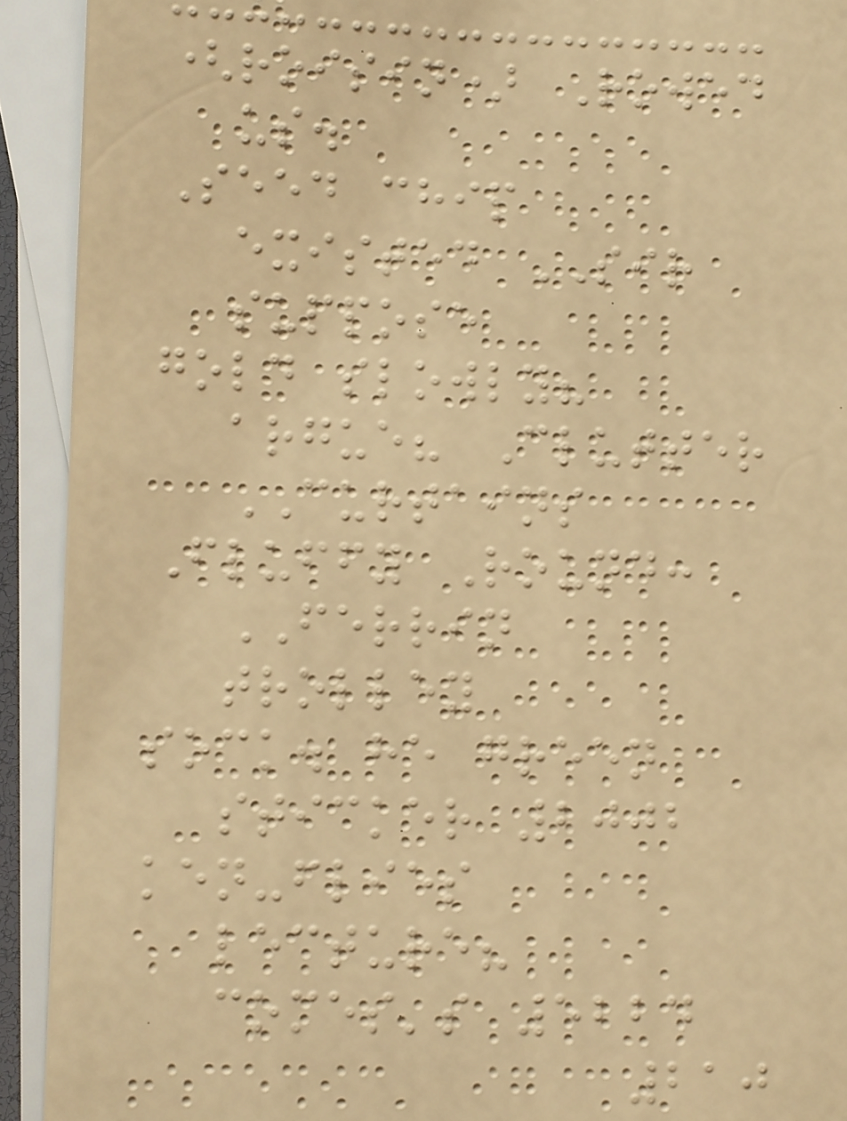(roisin) Rowed
us.
Seed chip
existed SIR
suppose
gold slowly?
argue? Clutter
CURTAINS
Fluffy Round:
FERRIN
trolley
sock. he green
sticker 2002
ken-flies
lecture?
comes's 5224
210
